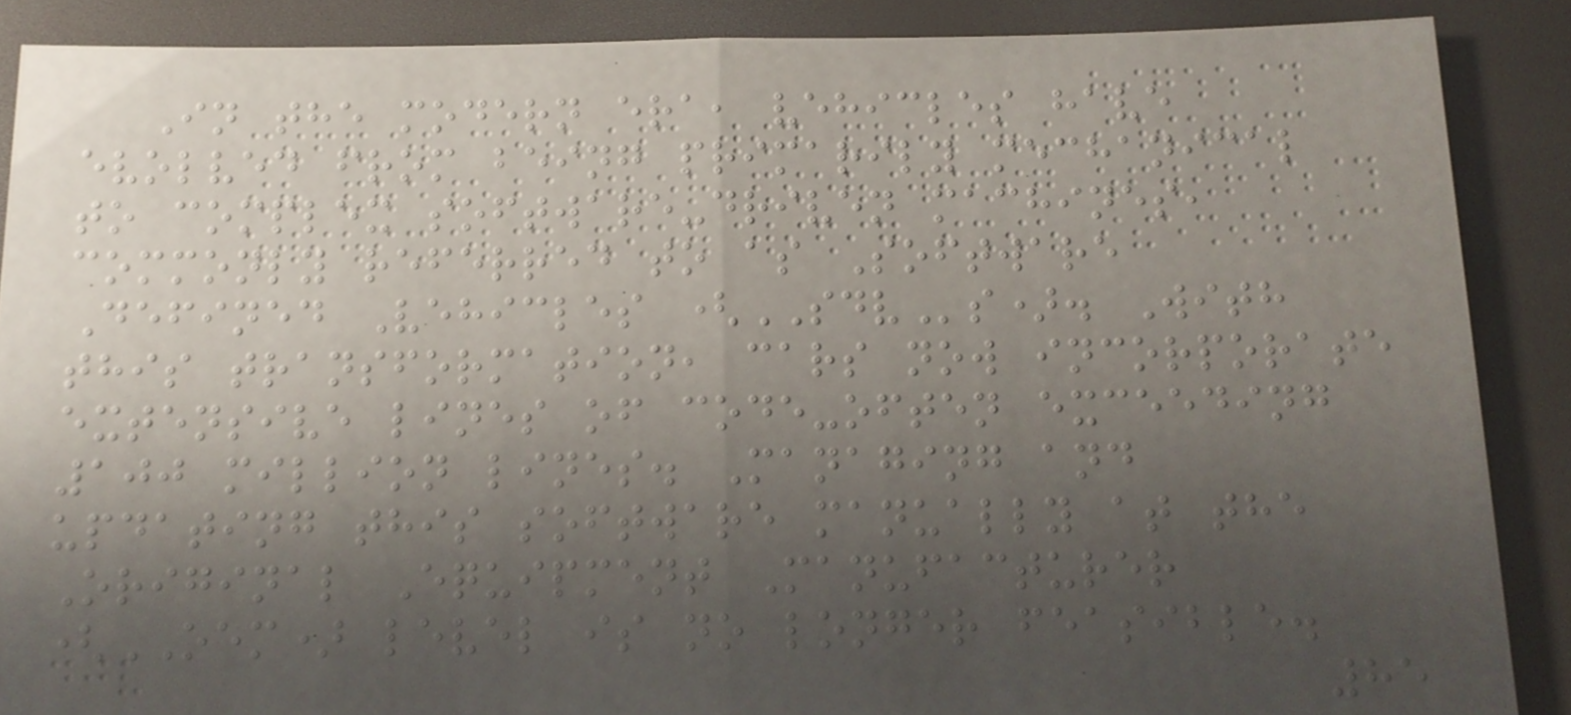In the modern era, vehicles have
evolved from being primarily mechanical
to complex software-driven machines,
commonly referred to as Software
Defined Vehicles (SDVs). With
this transformation, cars now incorporate
extensive lines of code-often exceeding
100 million lines. Managing and
updating this software manually at the
Original Equipment Manufacturer
(OEM) level is no longer feasible.
85
